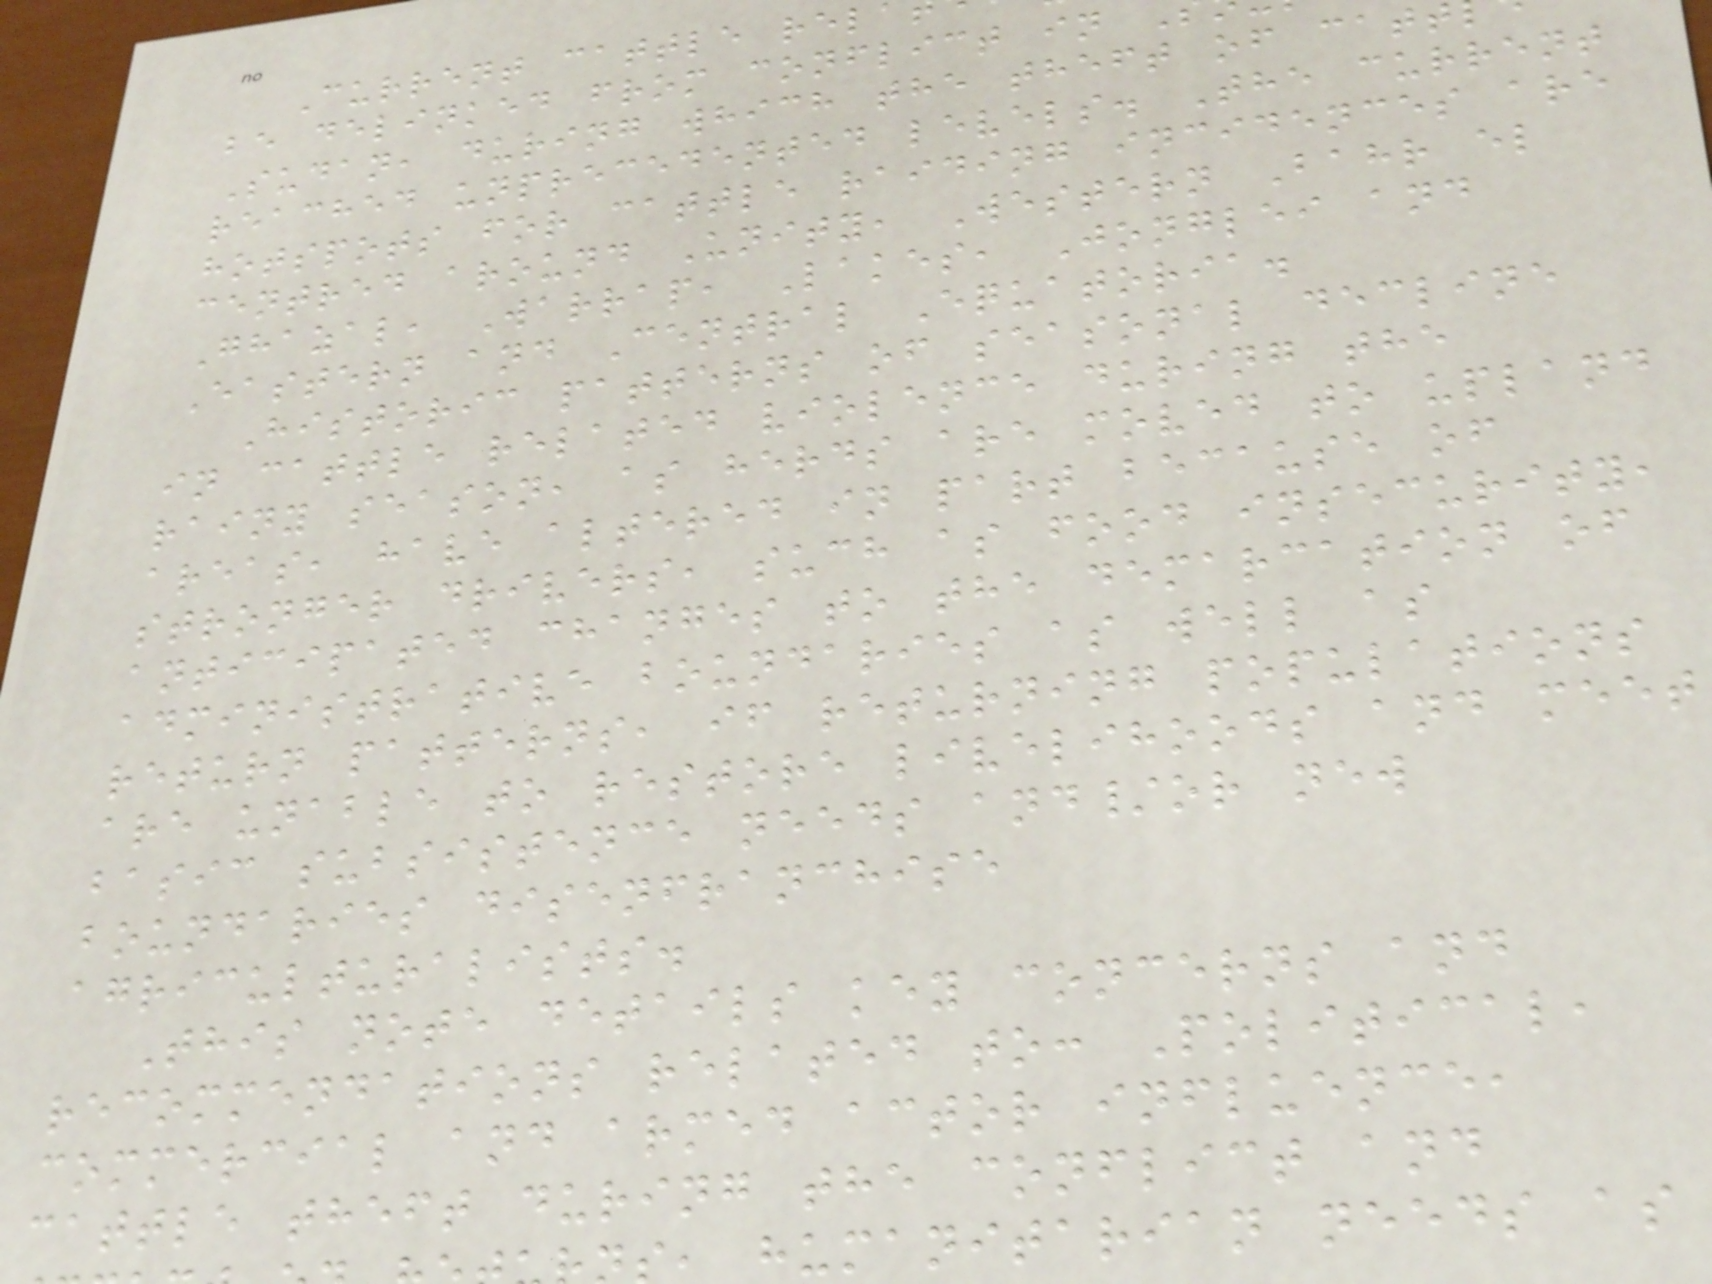Current cattle rel
be delinked from conflict in
Sudan, during which the theft of catt
reached unprecedented levels. The current
hotspots for cattle raiding incidences are
centred around Unity, Western Bahr el
Ghazal, Warrap, Lakes, Jonglei and
Eastern and Central Equatoria.
Historic patterns of seasonal decline
in cattle related violence during the
rainy season, as herds are moved to upland
areas, have altered in part because of
stronger drivers, such as food insecurity,
anticipated changes to the demarcation of
administrative boundaries as well as
return patterns, if returning populations
are unable to restore livelihoods and meet
basic subsistence needs and/or new
boundaries disenfranchise
agriculturalists.
This note details key concerns and
recommendations related to: Political,
commercial and armed actor influence,
cattle theft during the conflict and
, humanitarian needs as
